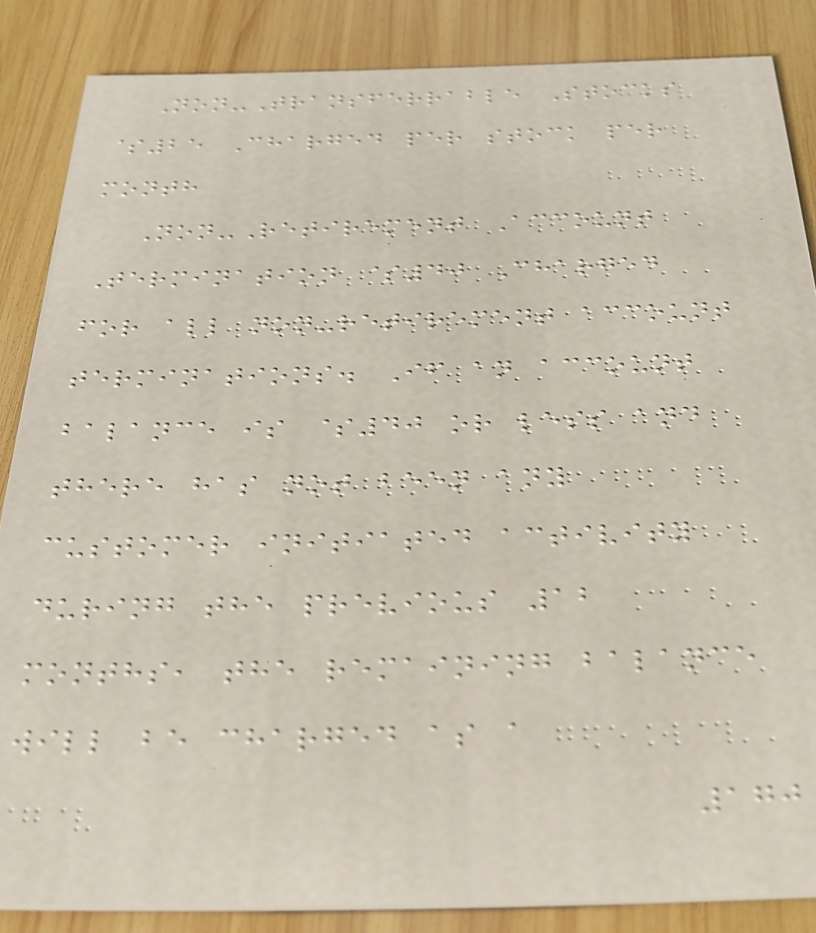Non-Transferrable Stocks
$25 Charged per stock per
month
Non-Retirement Account
Termination $40 Charged
for all non-retirement account
terminations. If an account
balance is $40 or less and
there has not been any
customer initiated activity
during the previous 12
months, the remaining balance
will be charged as a
170
